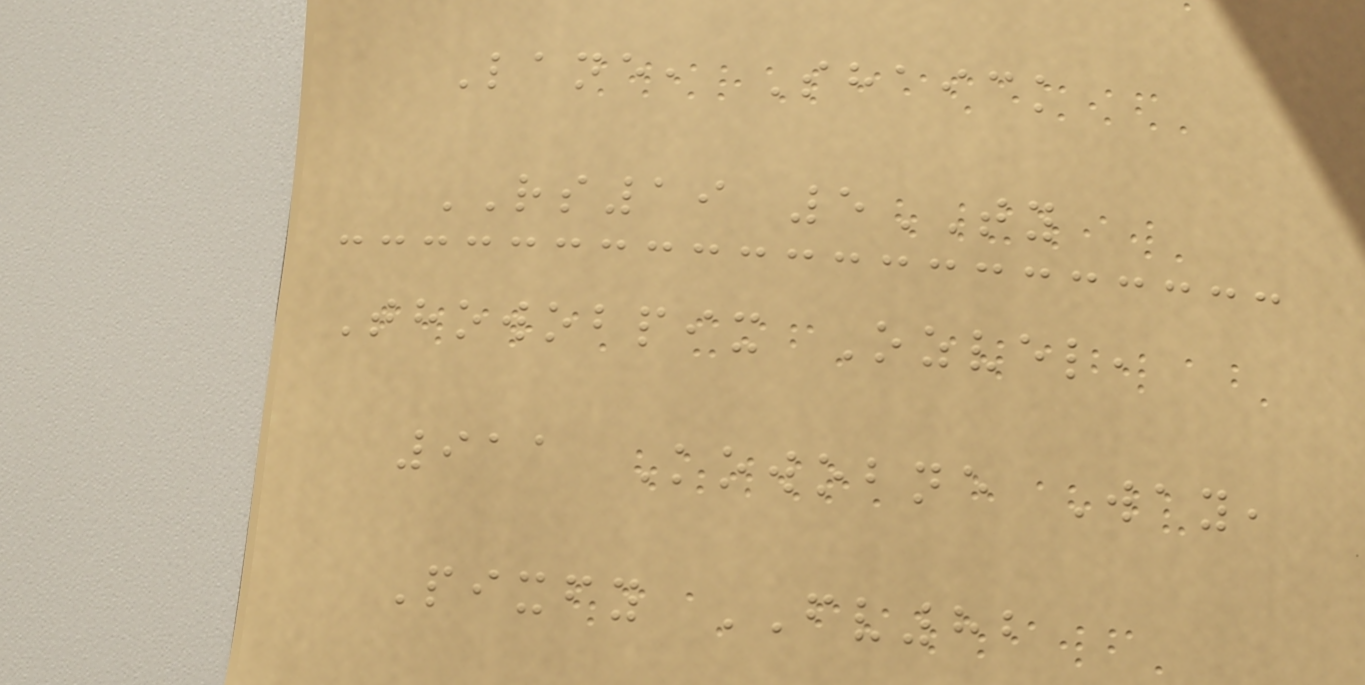Lane, Shaick
RS19 5TY
Thowobpix Ozvel,
911 Kowobne Way,
Pixfy FV82
